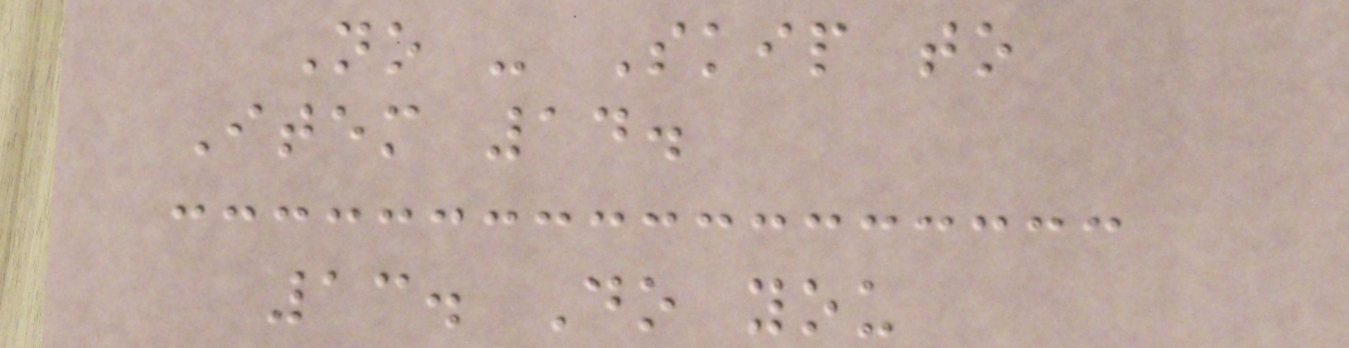No - Skip to
Item 14.
13. Do you
